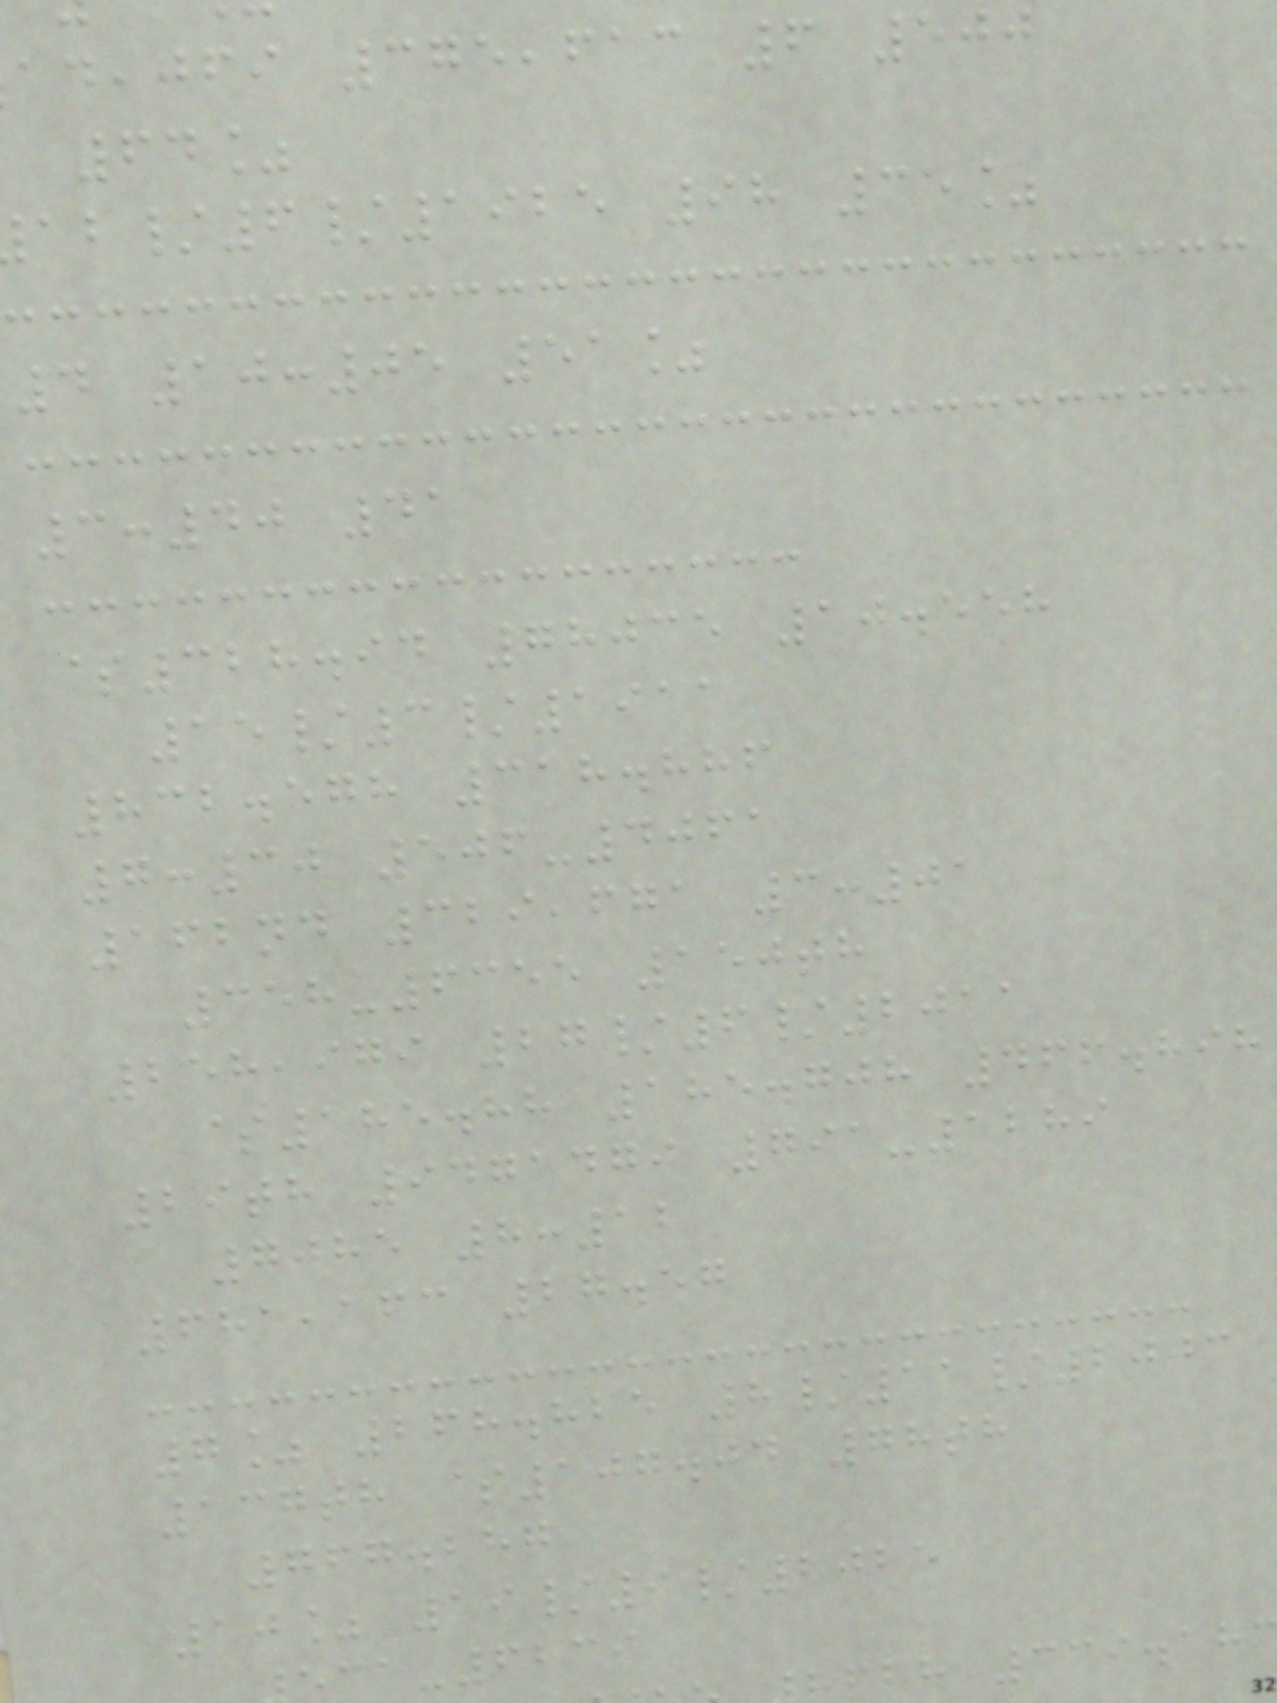,jfi 375,613 6 500
64%
/6/1925 98 35%
4 10:05 51%
3:40 41
$328.94 78035 10.558
15/3/1911
832.578 318.886
7:30 506-4061
162nd 329,671 3:01
358-6355 150th
258,979 27/6/2011
$185.88 185.708 466.898
29th 9471479 791-1289
7085 8:12
681,163 27.57
7% 268.825 8/11/2003
137th $107.04 78th
767.287
10% 19/9/2025
-6239
fbh 339.18
